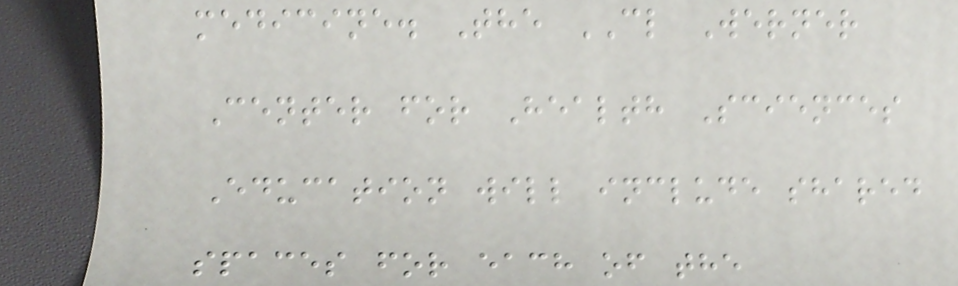medicine. The CL Werner
Center for Health Sciences
Education will include shared
spaces for each of the
